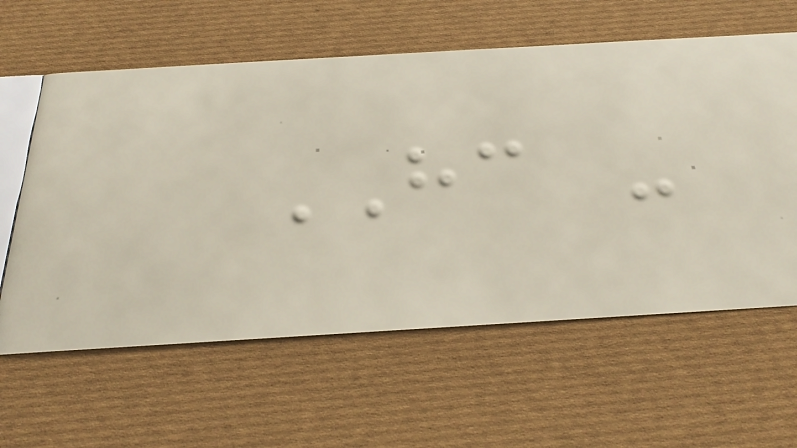HC -
